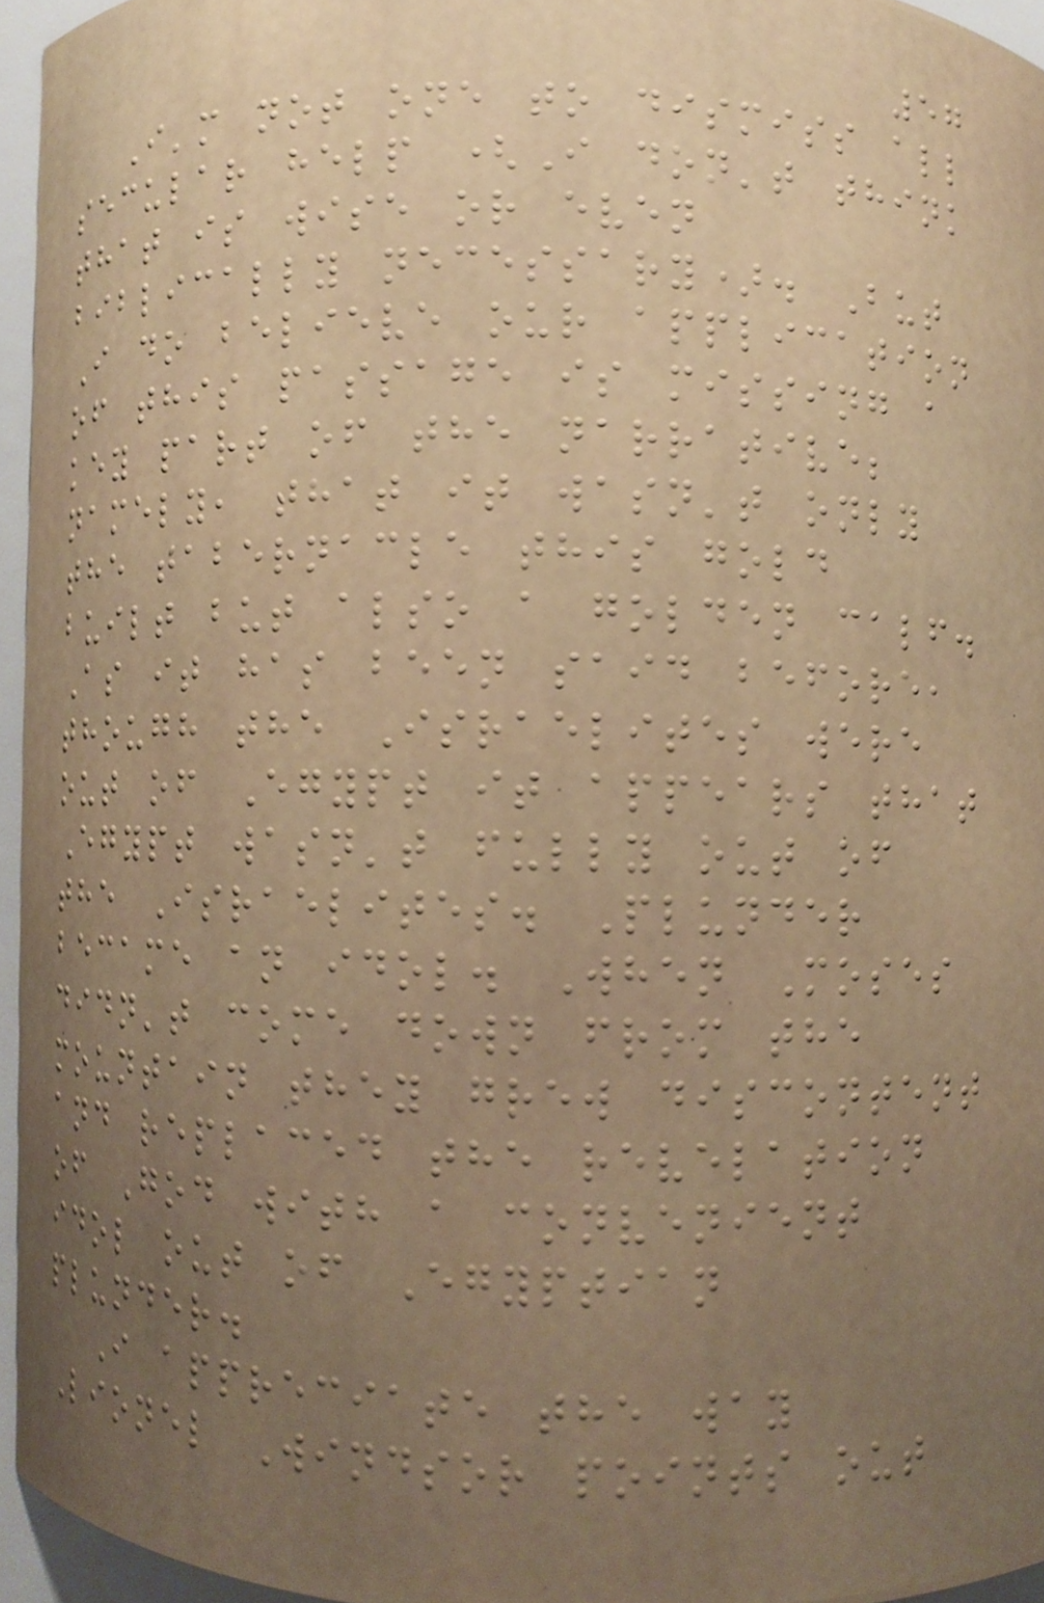57
I'm not one to dismiss all
secular help (I don't think
that is wise or even
biblically necessary). But
I do believe our application
of this passage is missing a
key part of the narrative;
namely, that it wasn't only
the tabernacle this gold
built but also a golden calf.
As it has been said before,
though the Israelites were
out of Egypt it appears that
Egypt wasn't fully out of
the Israelites. Plunder
became an idol. When Moses
didn't come down from the
mountain they grew discontent
and replaced the revelation
of God with a convenient
idol out of Egyptian
plunder.
I appreciate the way
Lionel Windsor points out
